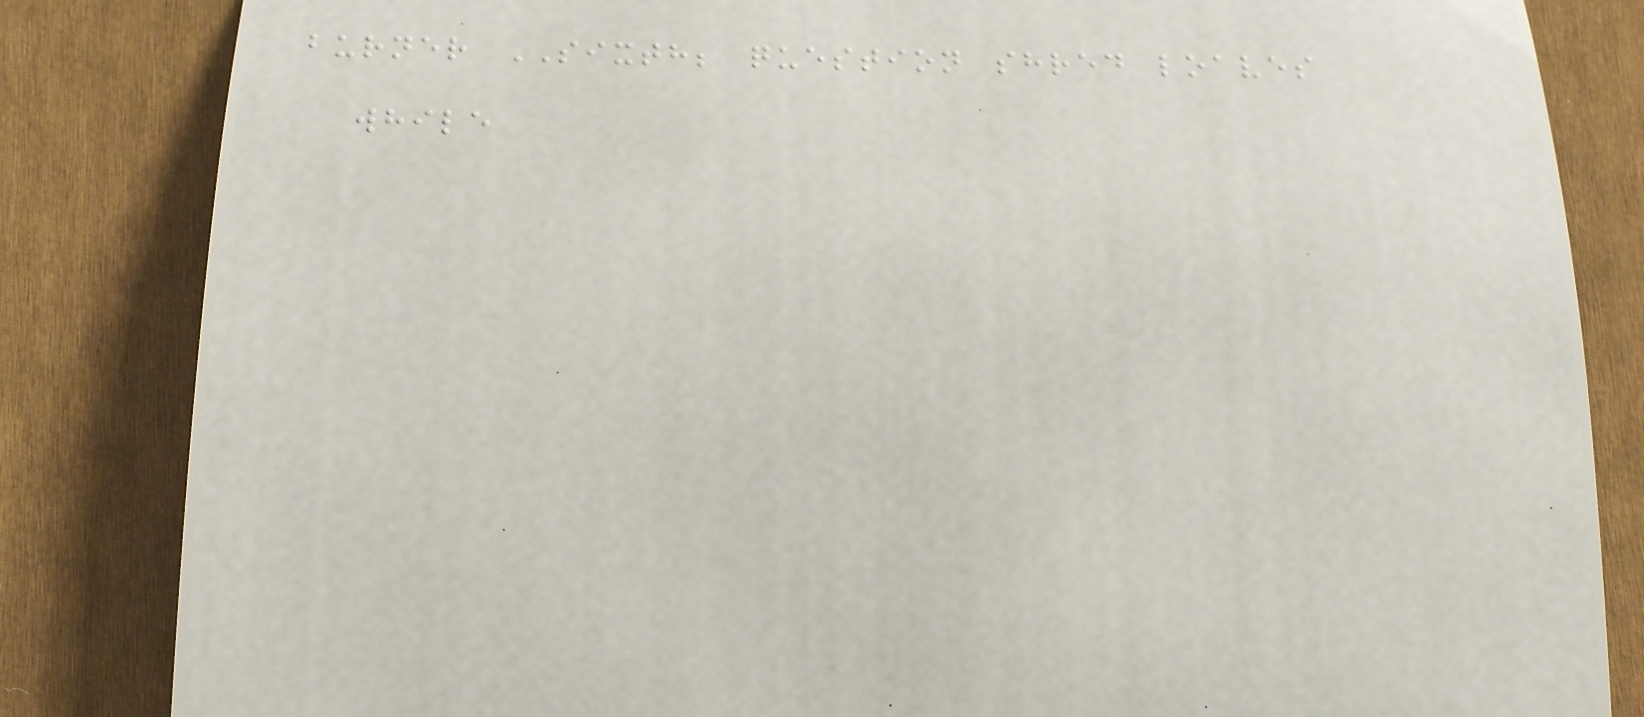burner SIXTH; question shred loaves
while
